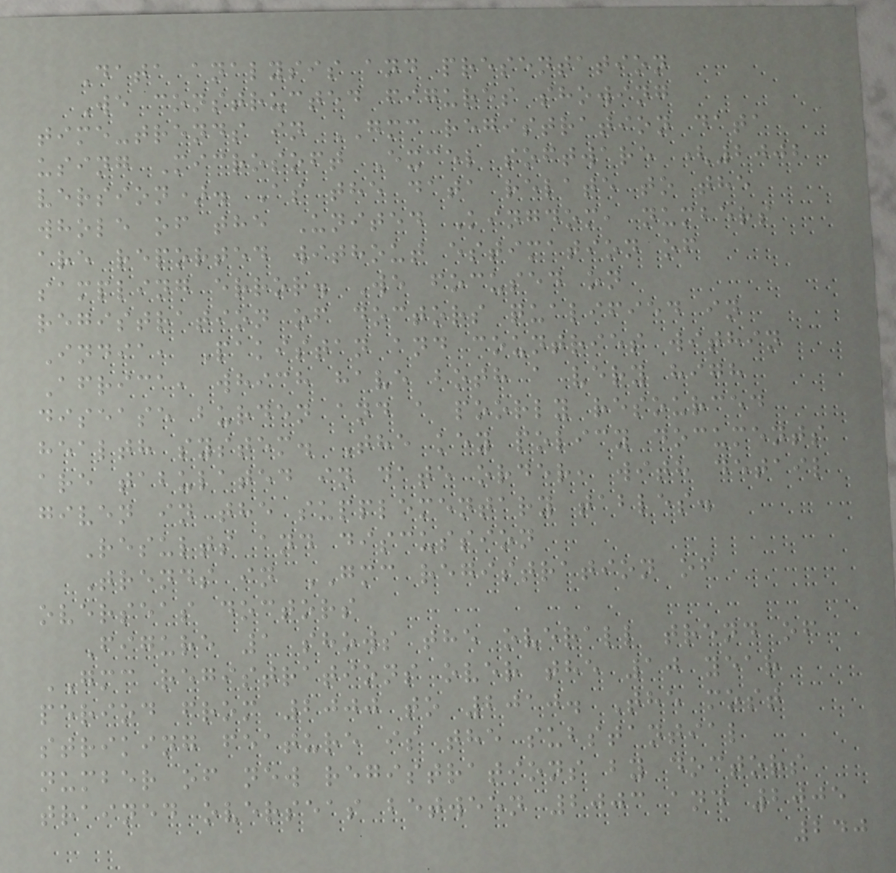Data analysis and presentation
We constructed figures showing
time-trends in GMC registration data
using Microsoft Excel software (2002
version). As the data relate to the
whole of the United Kingdom, numbers
are reported without estimation of
sampling error. We focused on
registration of doctors qualified in
India, Pakistan and countries within
Africa, which have both a very high
disease burden and a poorly resourced
health system. The key policy documents
are tabulated in date order, with detail
given in the supplementary tables.
Results and discussion
Trends in GMC registration of
overseas doctors
Figure 1 shows the overall trend of
GMC registrations over the 10 year
period from 2000 to 2010. The most
striking feature is the substantial
number of new registrations by doctors
trained overseas between 2003 and 2005
240
